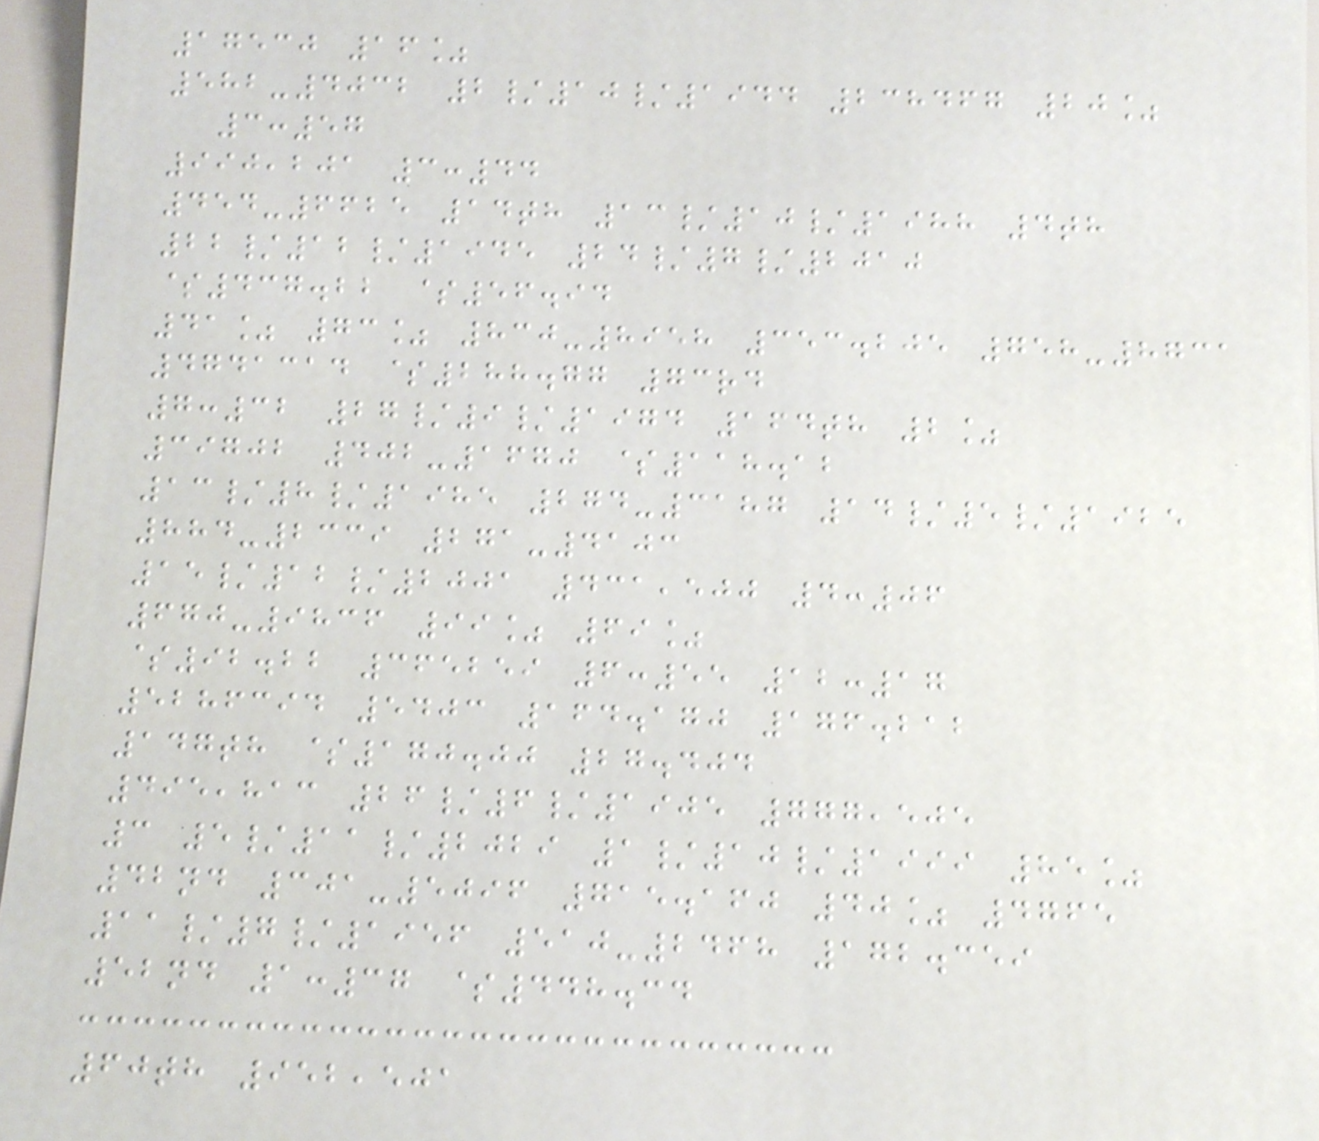17530 16%
582-4032 2/10/1944 238467 20%
3:57
990,201 3:44
454-6625 14th 13/10/1988 4th
22/12/1945 24/7/2010
$437.22 $56.94
41% 73% 830-8958 353.205 758-8731
4741314 $288.77 73rd
7:32 27/9/1974 164th 2%
39702 402-1670 $118.12
13/8/1985 274-3187 14/5/1925
884-2339 271-4103
15/12/2001 431,500 4:06
670-9836 99% 69%
$92.22 365259 6:55 12:17
5286394 5403 164.170 176.212
147th $170.00 27.404
495,813 26/6/1905 777,505
3 5/11/2029 1/10/1999 85%
42nd 301-5096 715.160 40% 4765
11/7/1956 510-2468 172.359
52nd 1:37 $448.34
60th 952,501
